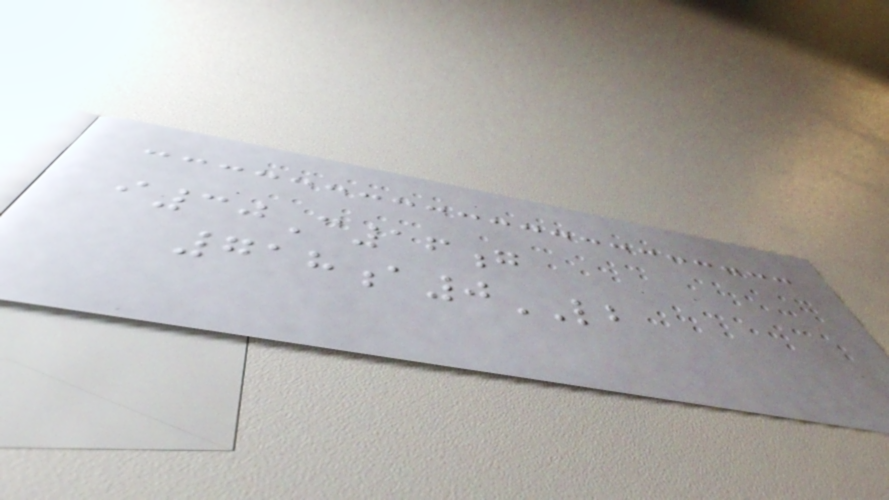i30C16g
718a0LB
